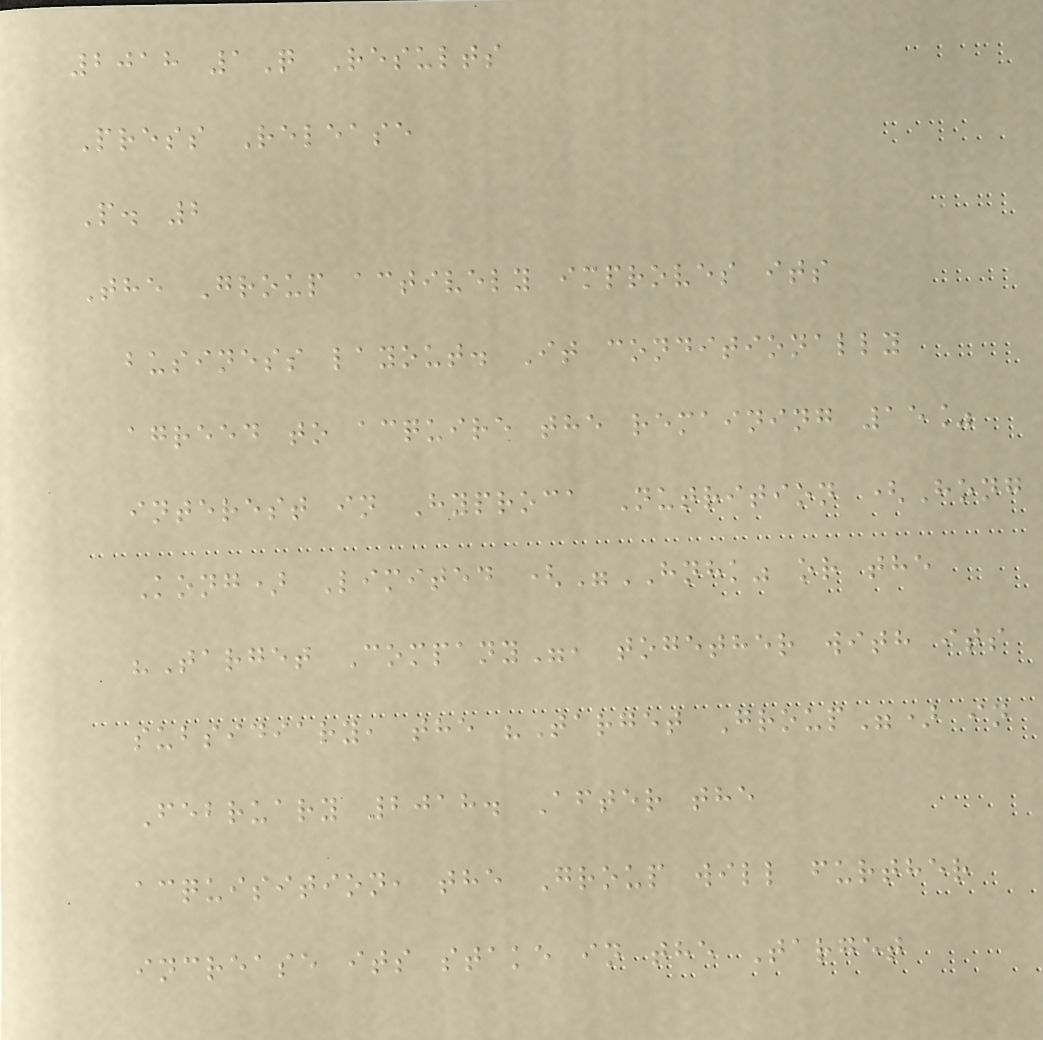2018 1Q Results
Press Release
P. 2
The Group actively improves its
business layout. It conditionally
agreed to acquire the remaining 15%
interest in Hyproca Nutrition (Hong
Kong) Limited ("HNHK" or the
"Target Company", together with its
subsidiary, the "Target Group") in
February 2018. After the
acquisition, the Group will further
increase its stake in the Target
